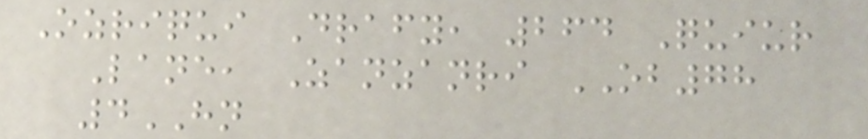Ozriqui Drafy, 264 Quiur
Lane, Zanzanri OB78
4HN
